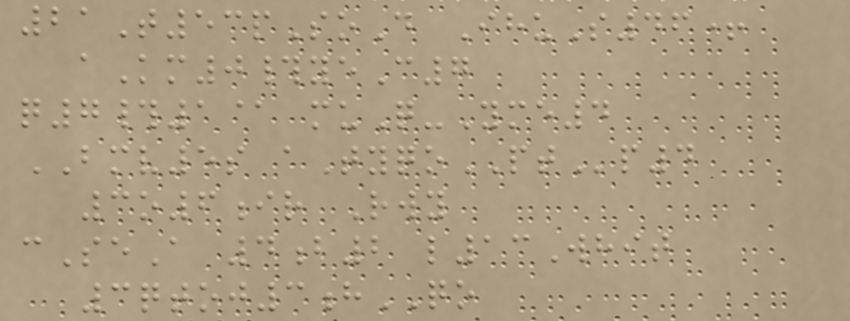21T53pSoD IhuS46+
aKm0#yeC7
q7#1@ muQ-Yme4
BMV5s aTyqoPTp4
3o6ir Rwy
cSeA 4b2 l13Whit
3qtoj3hQO
